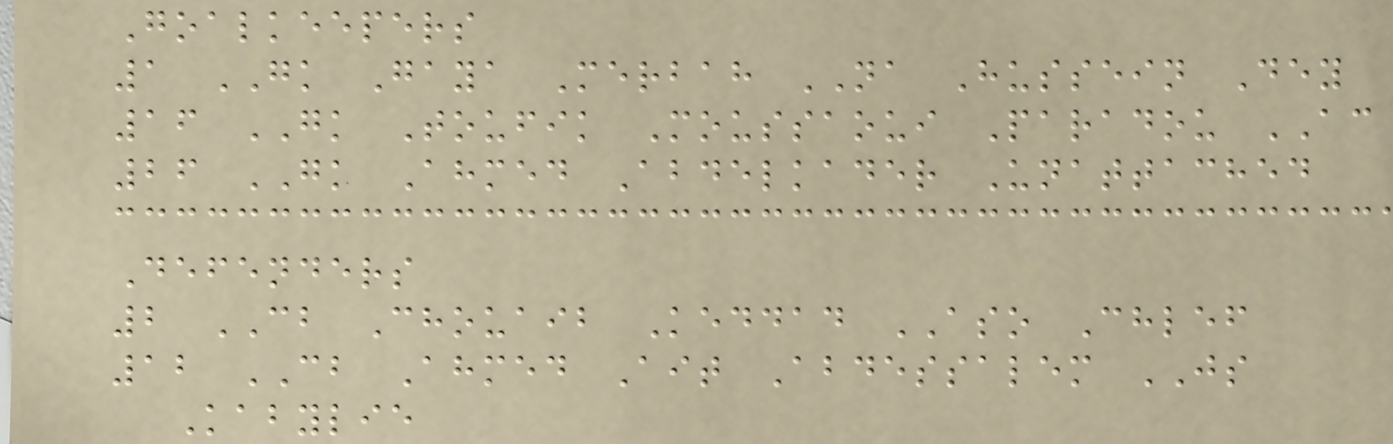Goalkeepers
1 GK Gaya Merbah NA Hussein Dey
16 GK Toufik Moussaoui Paradou AC
26 GK Ahmed Abdelkader Unattached
Defenders
2 CB Chouaib Keddad ASO Chlef
12 CB Ahmed Ait Abdessalem JS
Kabylie
